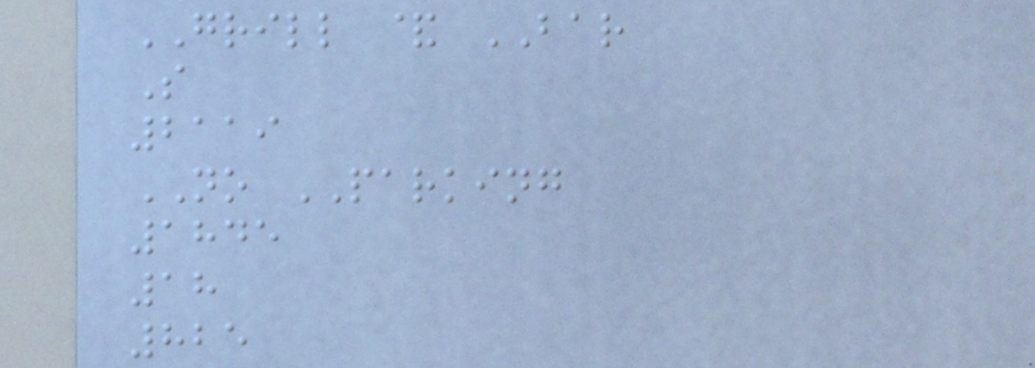GRILL & BAR
S
2119
NO PARKING
1845
18
825
